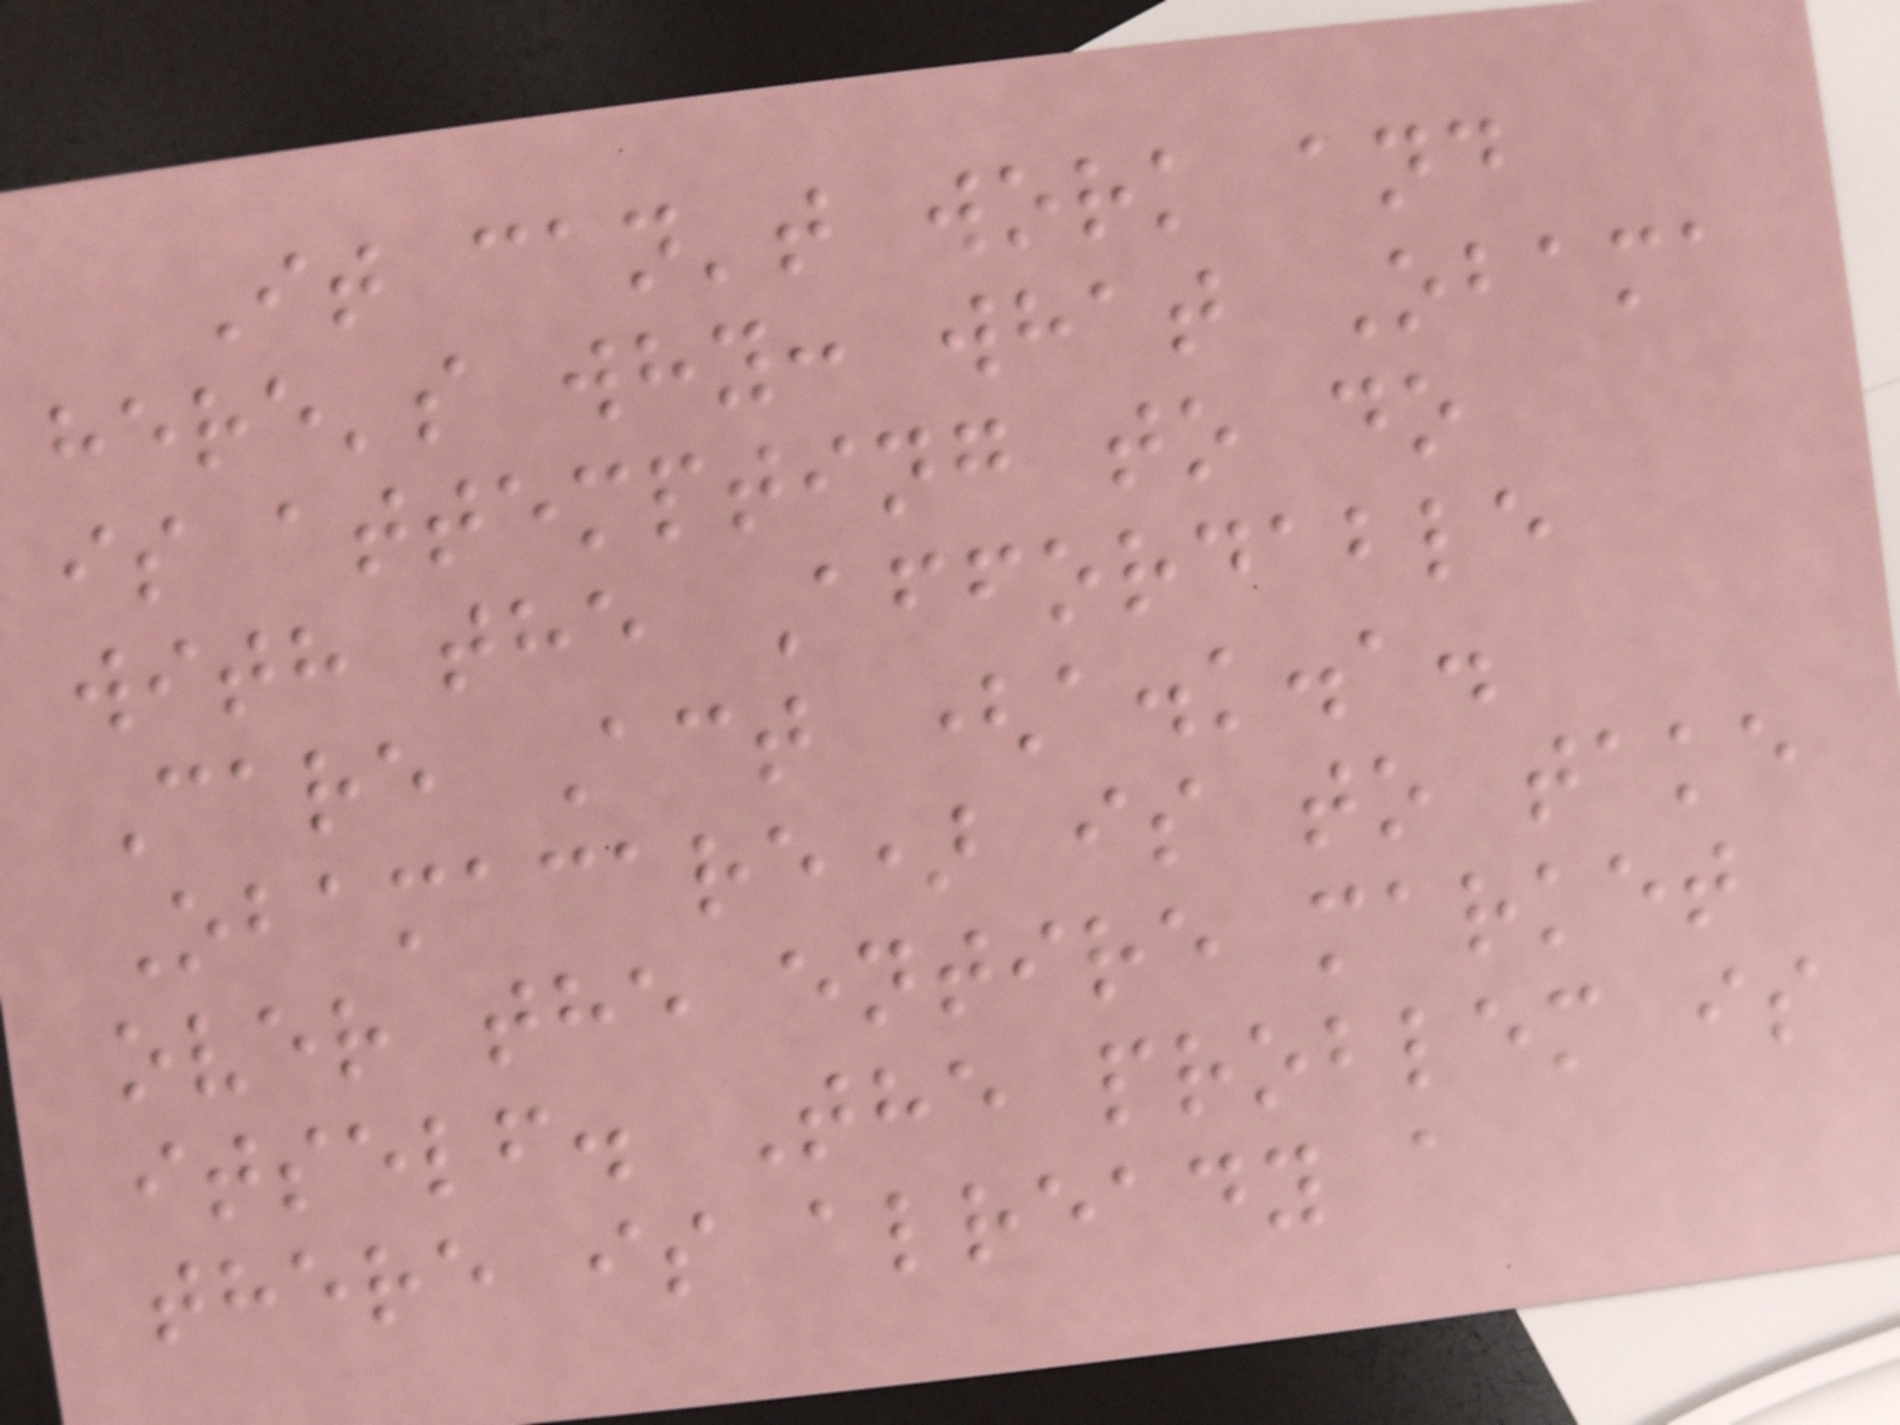It can't work and
here's why: what Obama
is attempting to do
with the Affordable
Care Act (a.k.a.
Obamacare) is to take
over the entire market
itself. The problem is
there is already a
